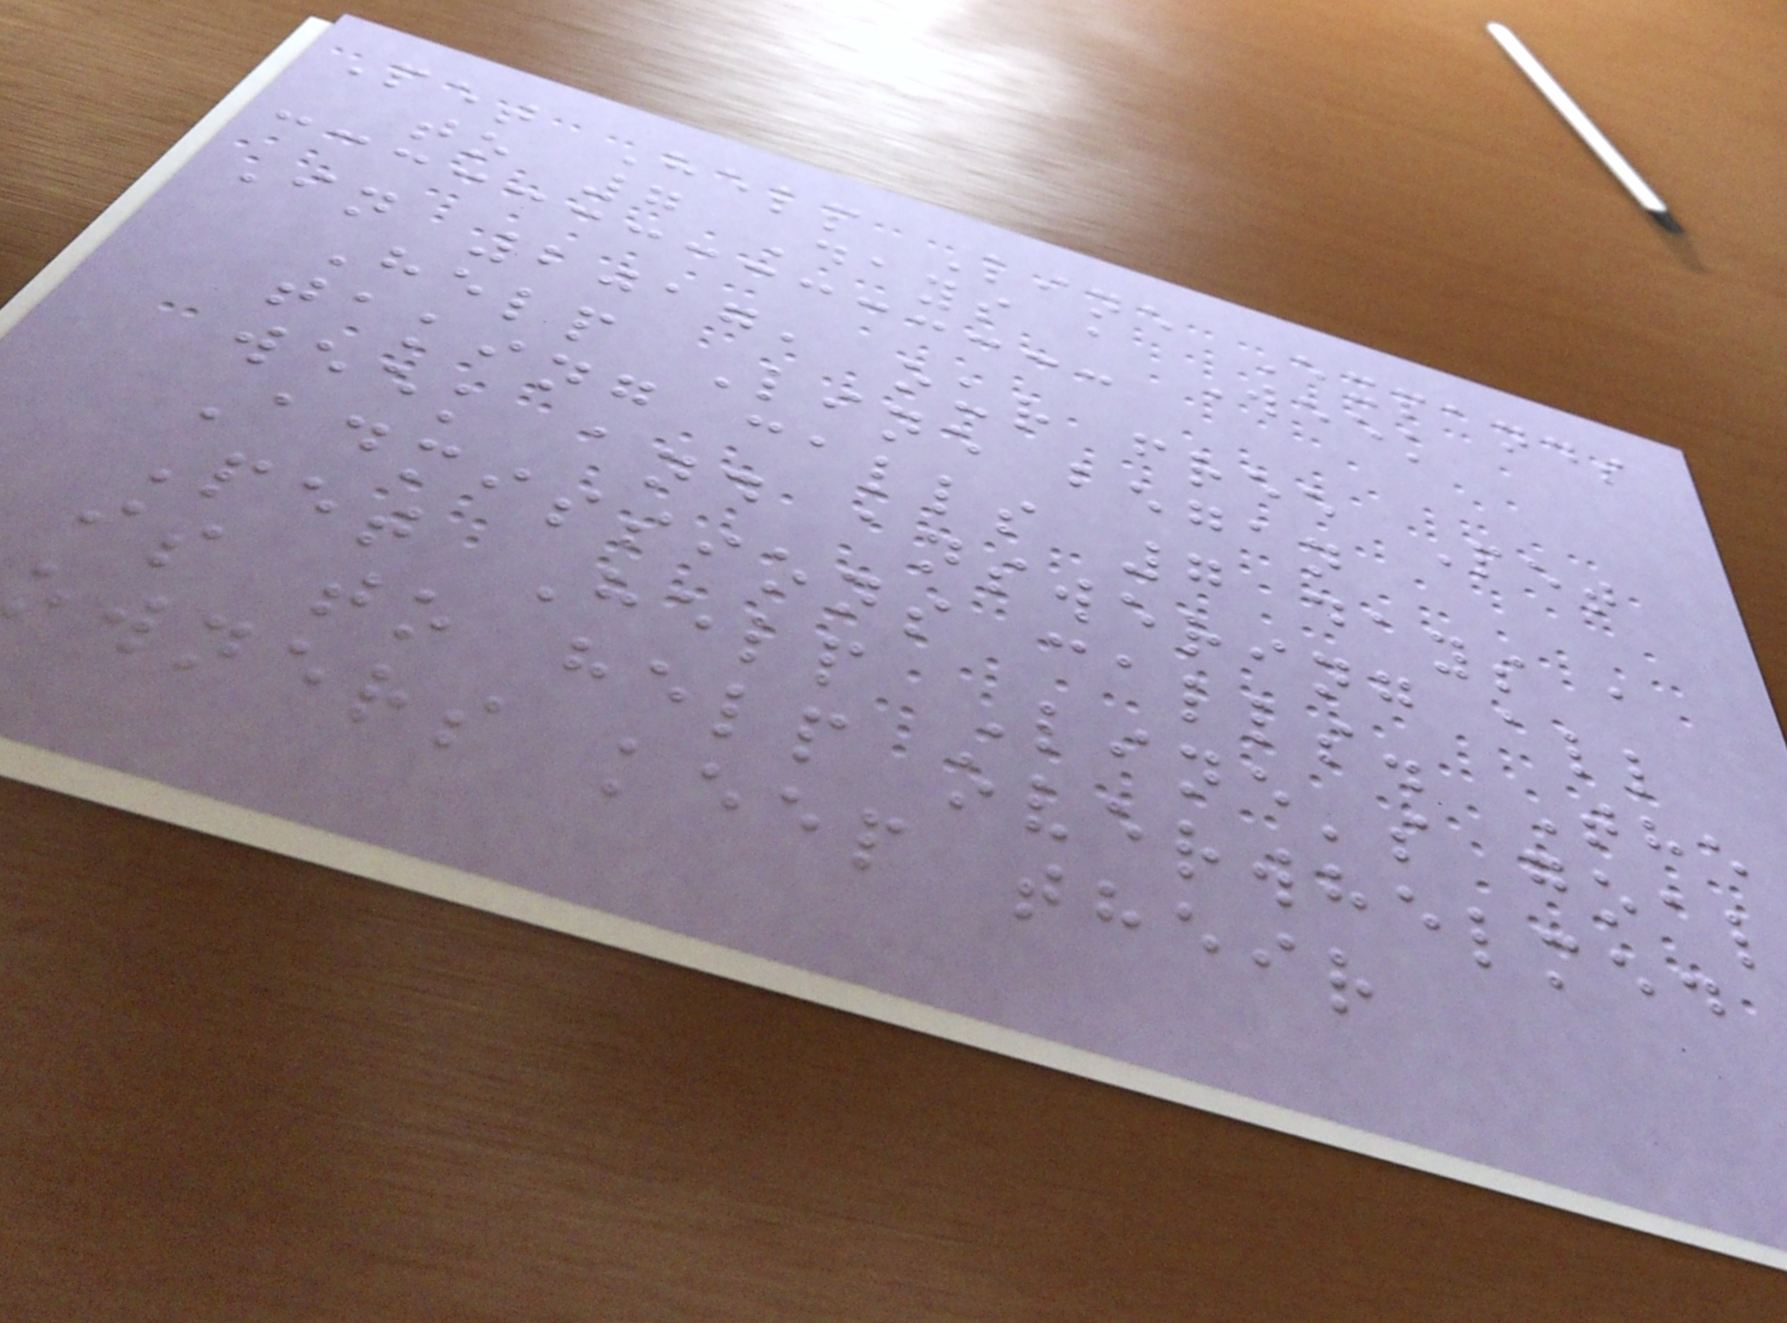Pet Help Line Expands
to 7 Days a Week
In 2017, our free Pet
Help Line began
taking calls 7 days a
week and answering all
Admissions calls. The
Pet Help Line's goal
is to help overwhelmed
owners keep their
